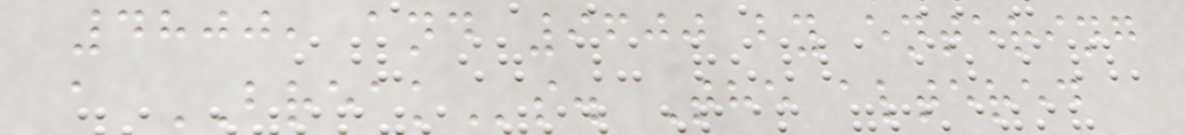4800, and 9600 by entering
a BREAKs. The altered
